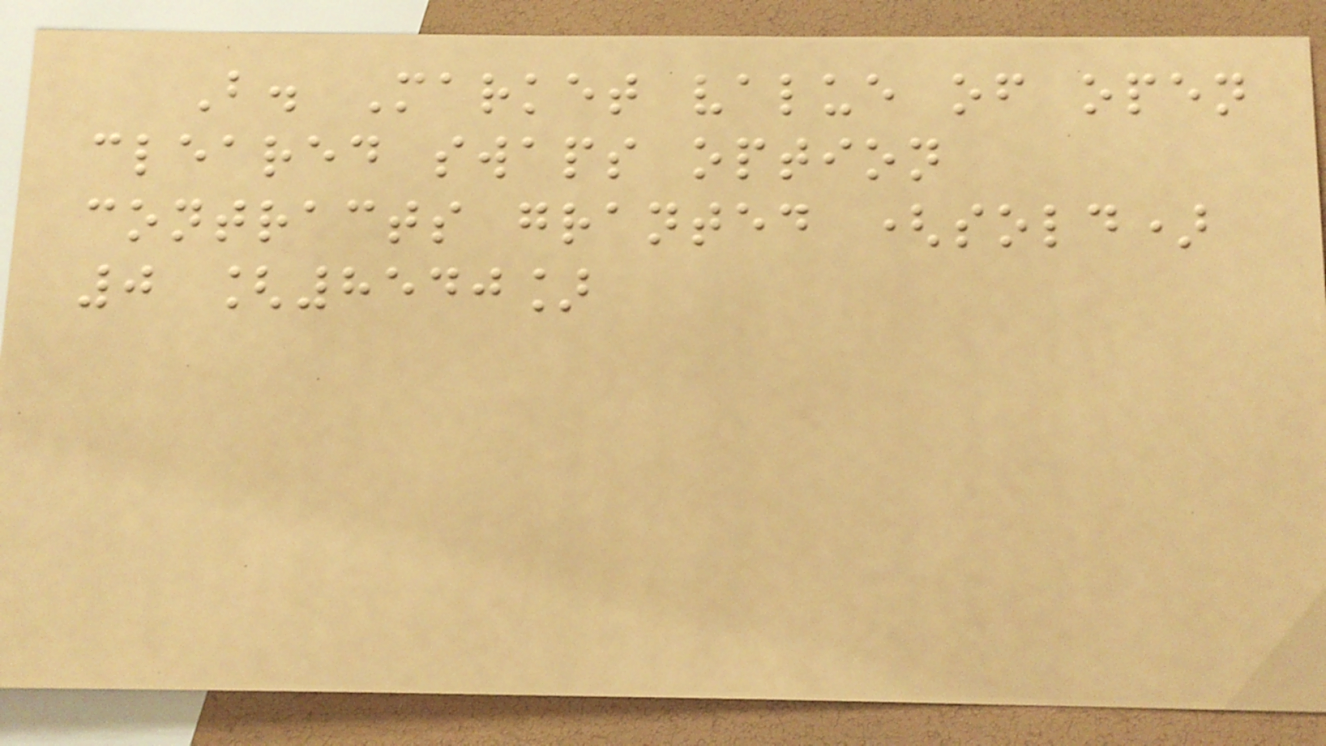B. Market value of open
cleared swaps option
contracts granted (sold)
0 [8540]
